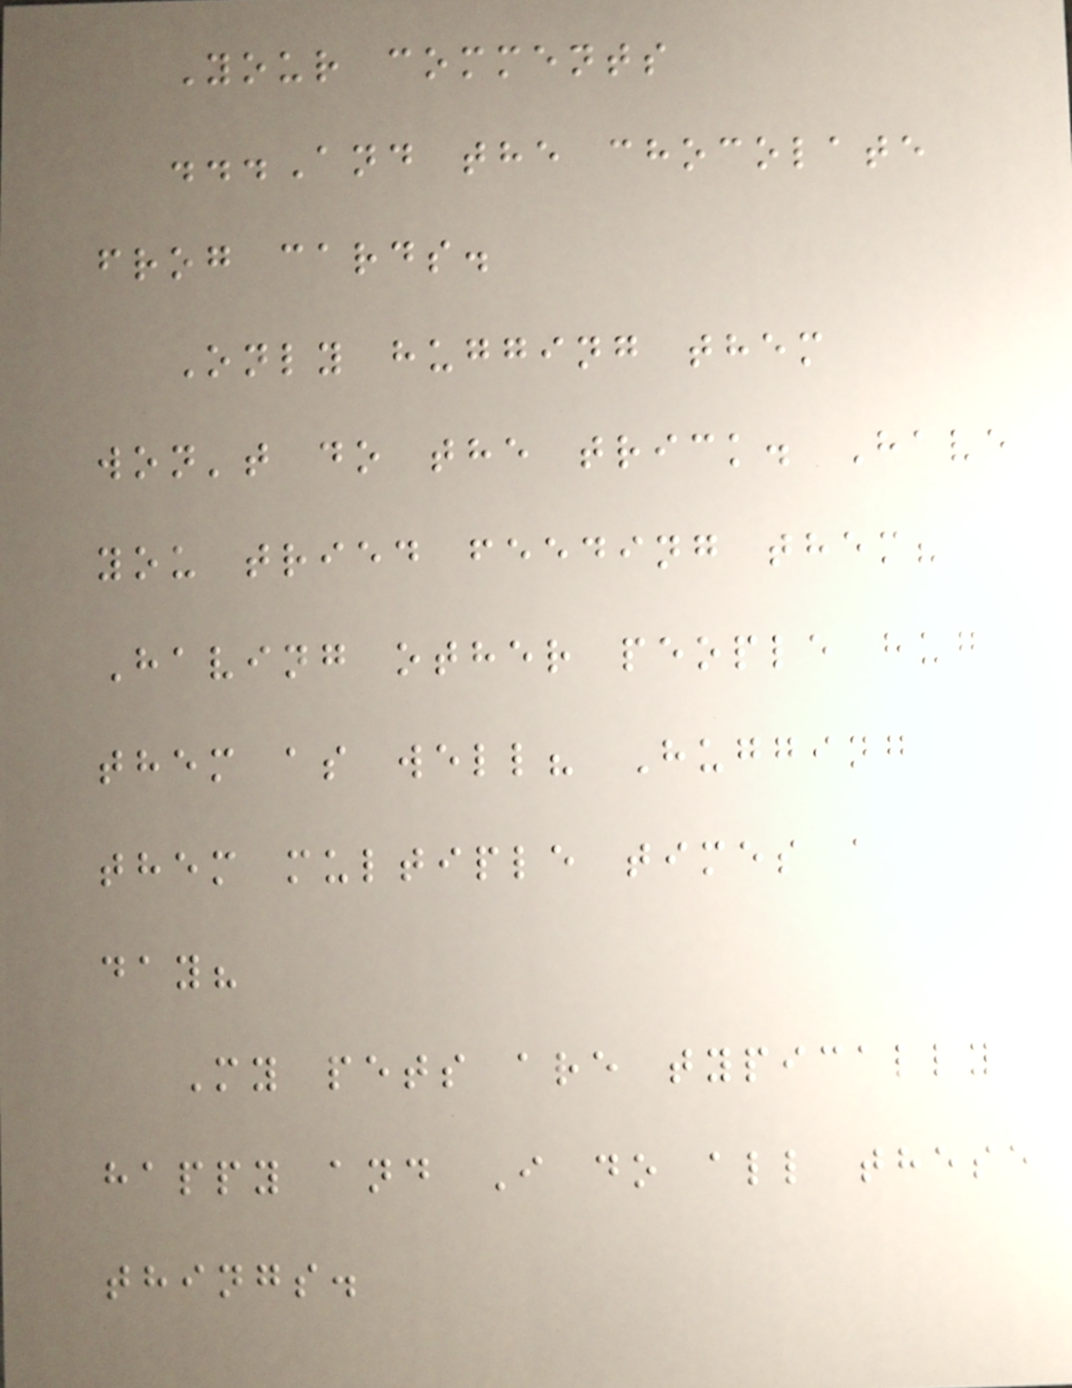Your comments
...And the chocolate
frog cards.
Only hugging them
won't do the trick. Have
you tried feeding them?
Having other people hug
them as well? Hugging
them multiple times a
day?
My pets are typically
happy and I do all these
things.
